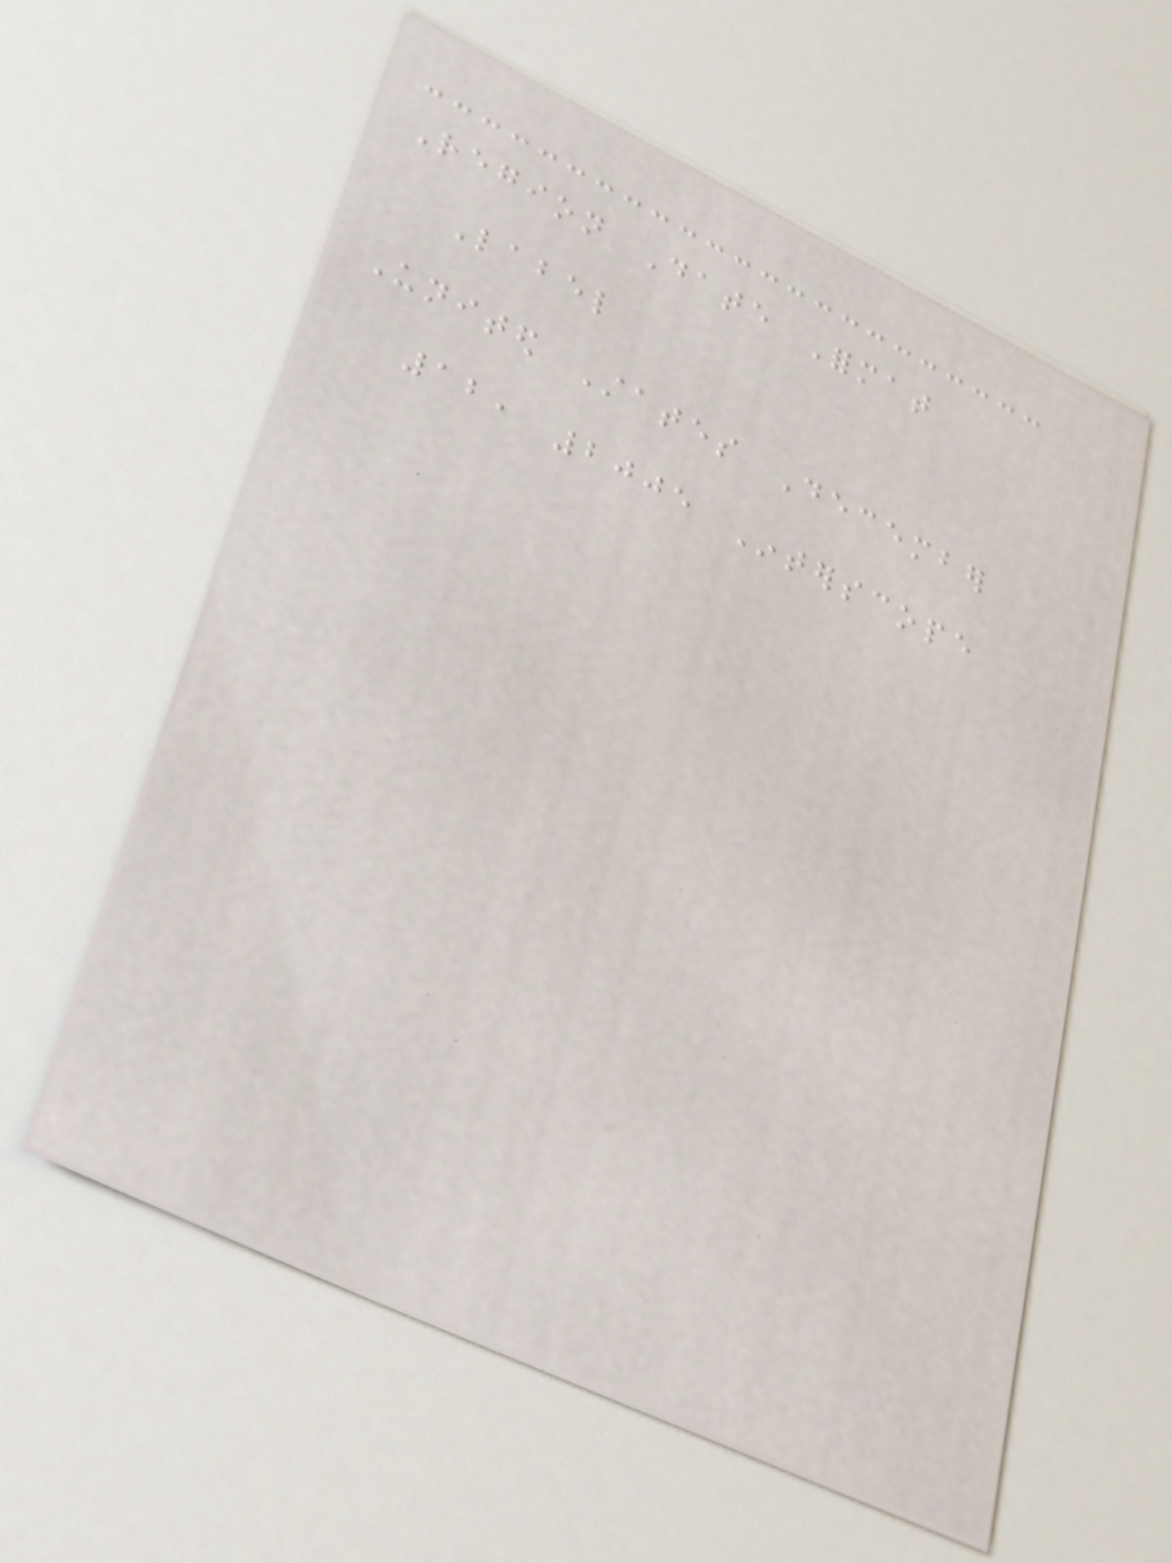Region Date Format
Label
United States December
12, 2005 Interscope
